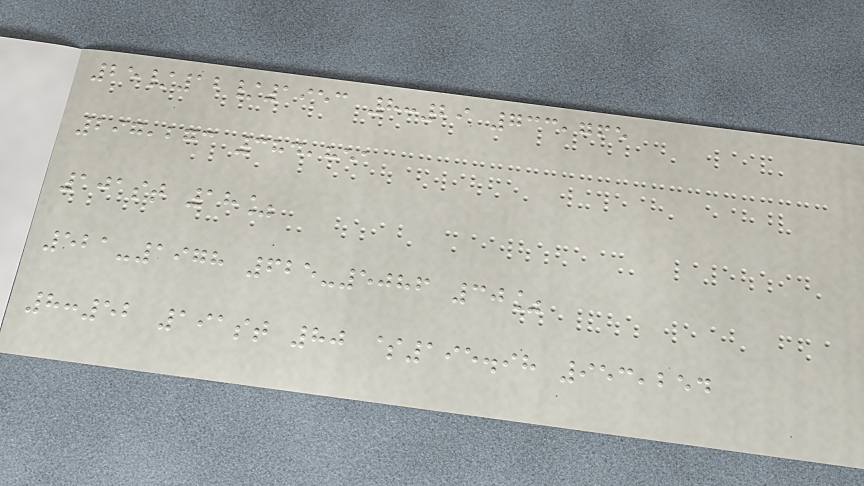25/12/1953 8:29 733,765
297,273 384,851
101st 18%
521-1978 625-5086 30%
8:52 191st 80 $195.98 953,254
